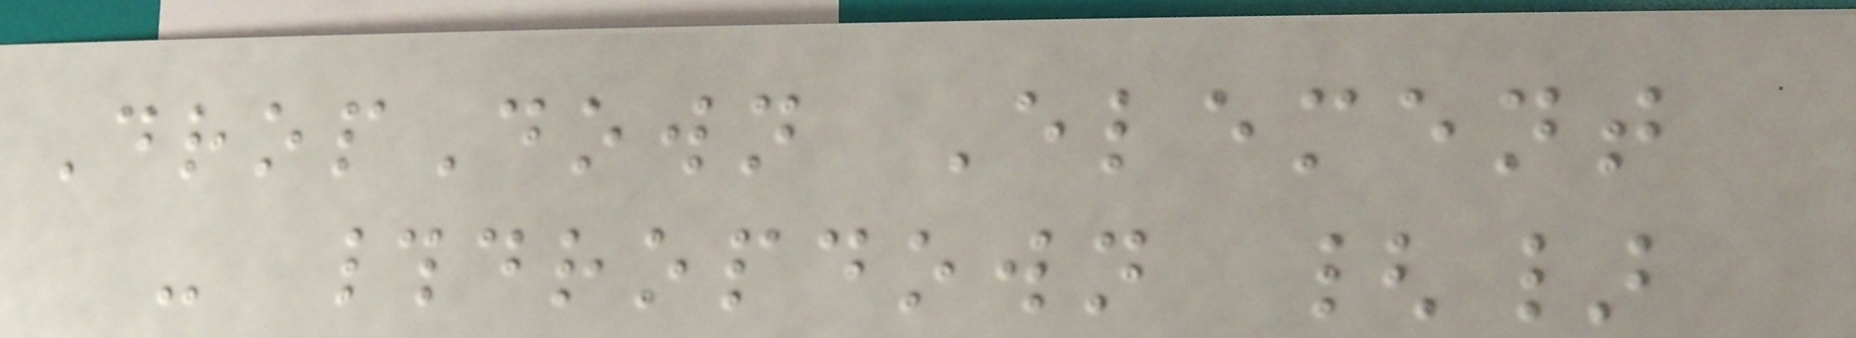DropDown Element
- #dropdown {}
